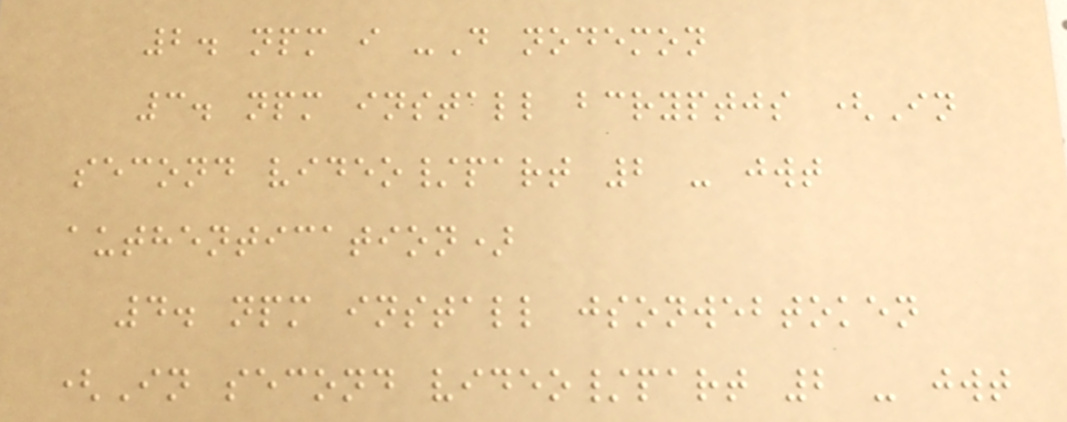2. npm i -D nodemon
3. npm install bcryptjs (In
second video/part 2 - jwt
authentication)
4. npm install jsonwebtoken
(In second video/part 2 - jwt
